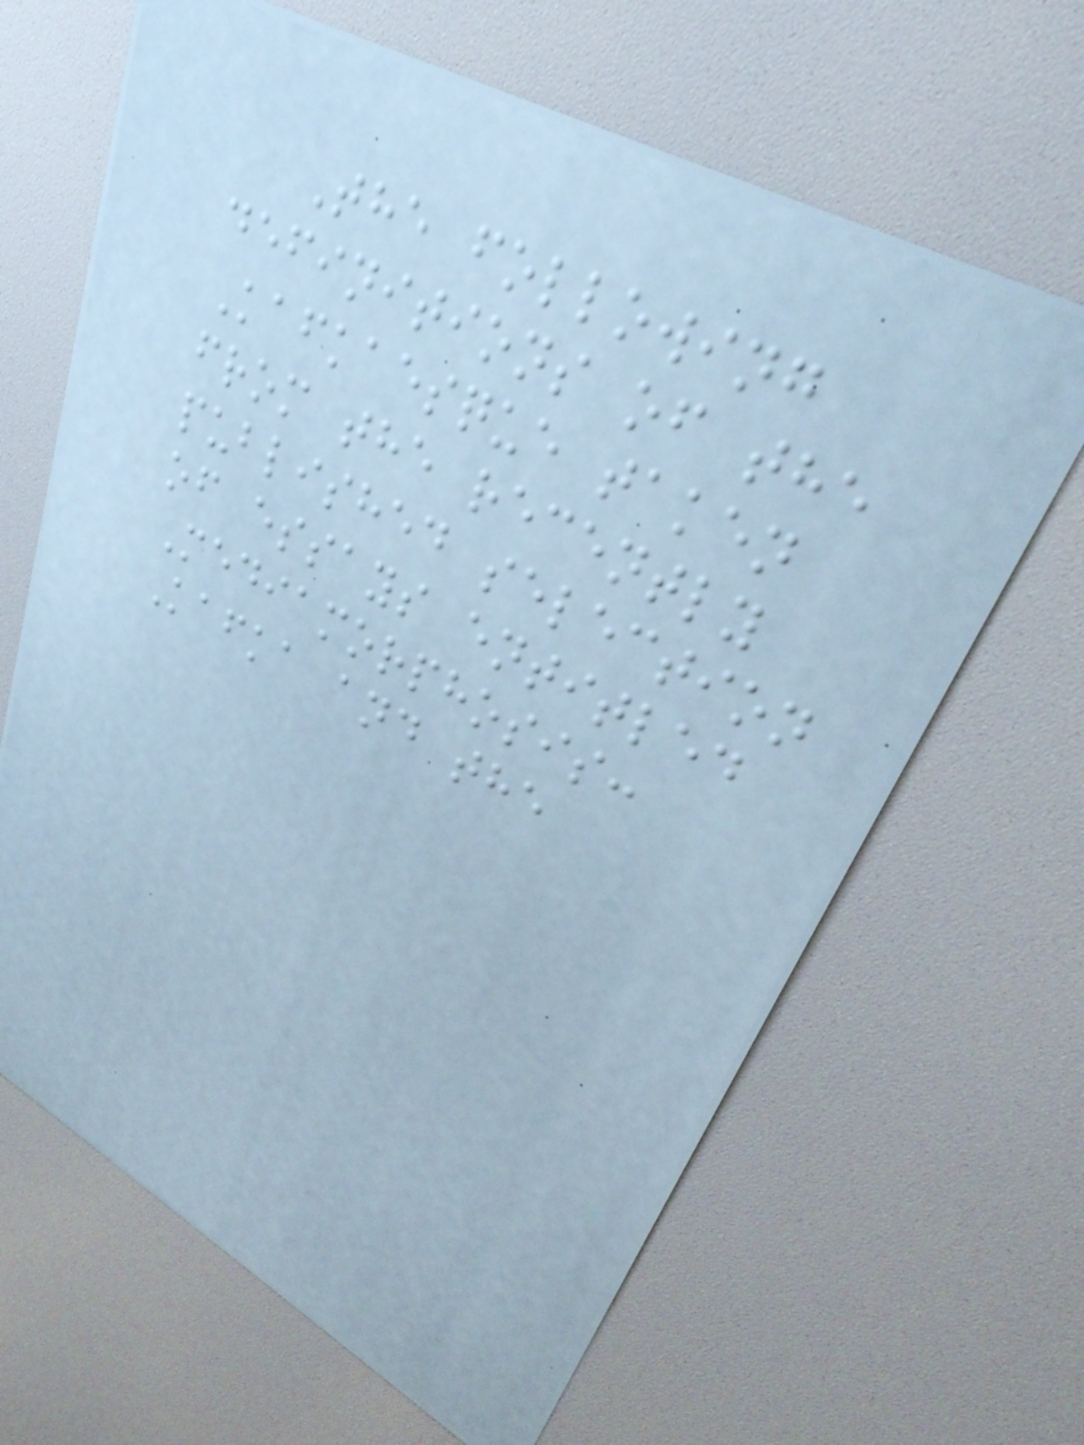The following
definitions of the
Kafkaesque taken
from the recently
published selection
of essays entitled
Mediamorphosis:
Kafka and the
